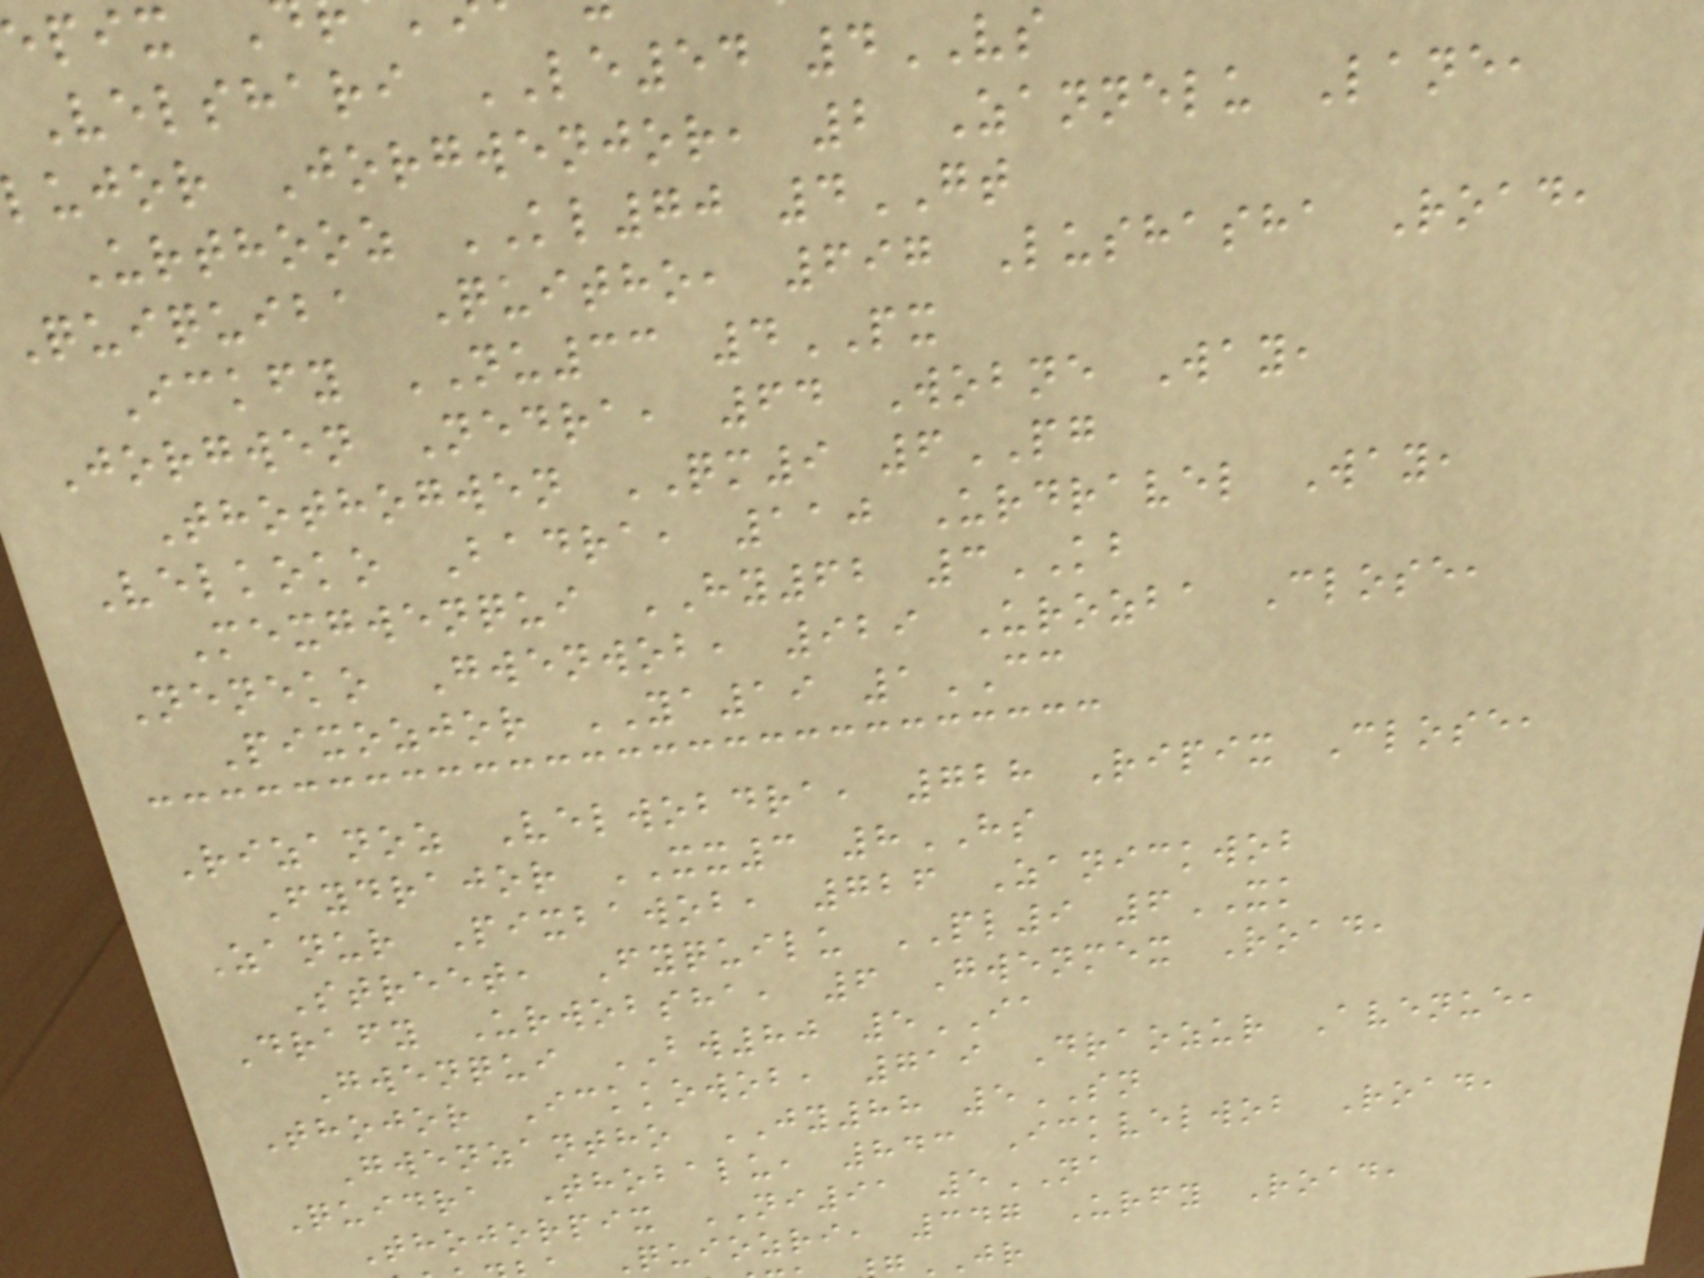Velshari LE54 4VS
ujor Jorgwenjor, 2 Zannelu Lane,
Urthooz KL70 4GT
quiquiba Quitho, 697 Lushasha Road,
Ickfy NU33 4PX
Jorgwen Nedra, 64 Wobne Way,
Thothogwen QM9 6PG
Velkoko Badra, 110 Urdravel Way,
Mexgwenqui HY62 3KB
Neneko Gwenwob, 929 Urozba Close,
Pixozjor YA19 1CC
Rizanoz Velwobdra, 728 Ripix Close,
Fydrajor XX3 8HS
Zanur Pixbawob, 726 Zanickwob
Street, Fyquilu PL9 6XK
Drafy Urwobsha, 6 Gwenmex Road,
Gwenqui BW80 5IA
Thojor Ickkowob, 719 Draozur Avenue,
Gwenzantho JY88 5SN
Quidra Thobalu, 843 Ickvelwob Road,
Thojorpix NI91 5NA
Quiozri, 347 Urfy Road,
